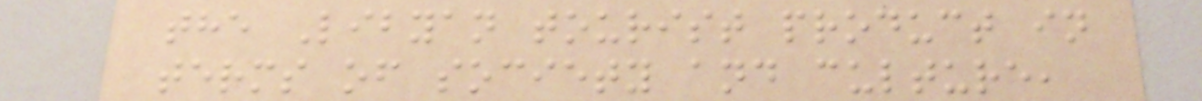the Libyan tourist product in
terms of society and culture,
